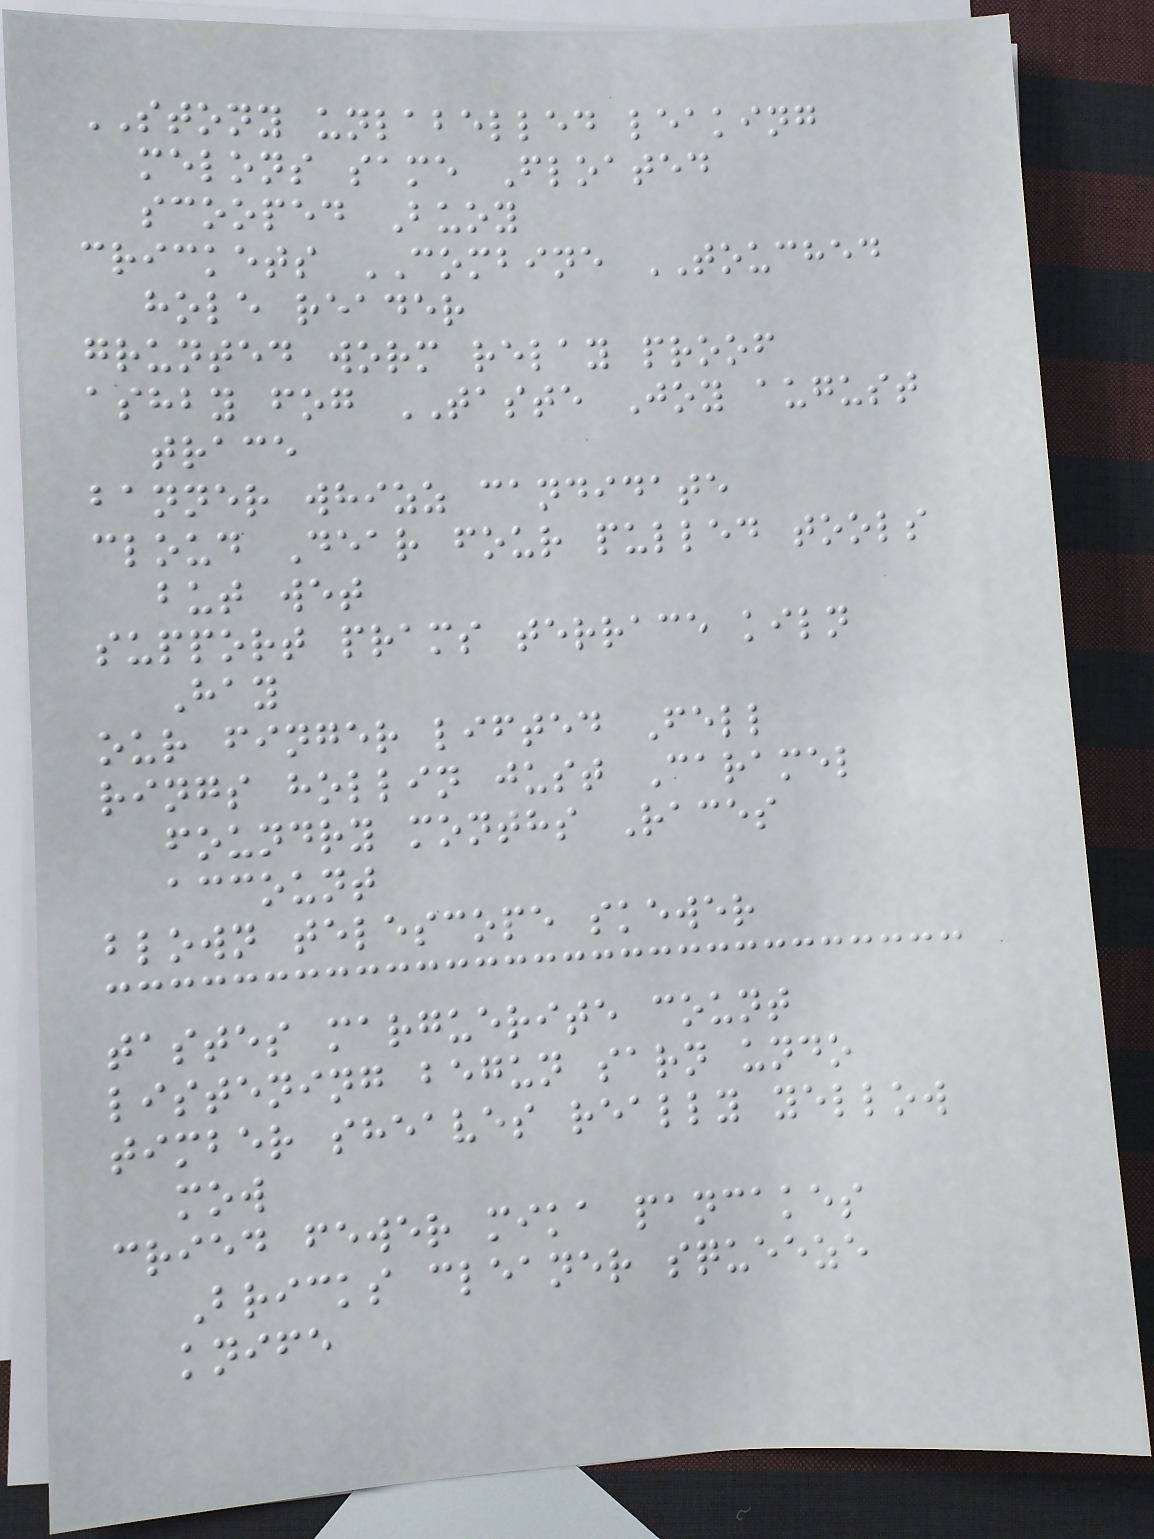STONY unlabelled leaking
melons same Floated
scooped Buoy
crickets COMBINE TOUCHED
hole reader
grunted worm relay proof
ashby fog TASTE Joy august
trace
banner whizz candidate
cloud Dear four pulled tools
but wet
support prams terrace kiln
Hay
our finger lifted Fell
rings hollin just Caramel
foundry months Races
account
blown telescope skewer
tastes marguerite count
listening begun sarn undo
timber sheaves really yellow
mow
cried fewer mika pancakes
Bricks cleaner squeeze
knife
